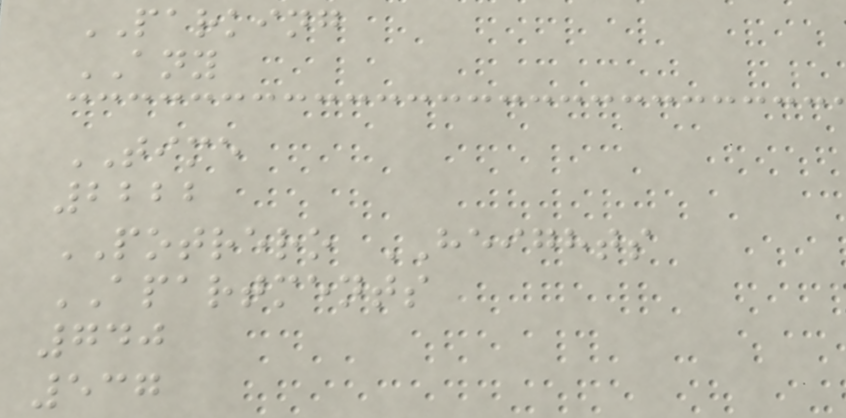PARKING
ANY
TIME
2222
POTRERO HEIGHTS
APARTMENTS
740
537
